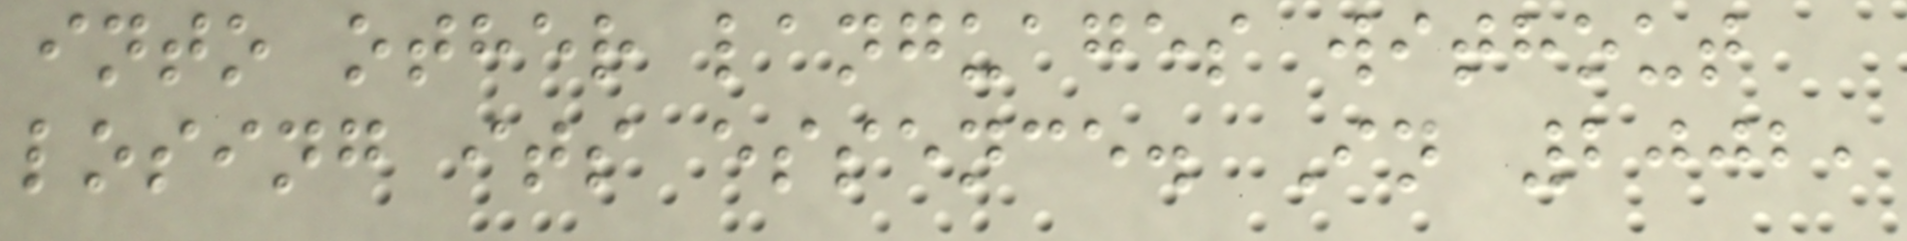into other languages without
losing its essence. In 2002,
